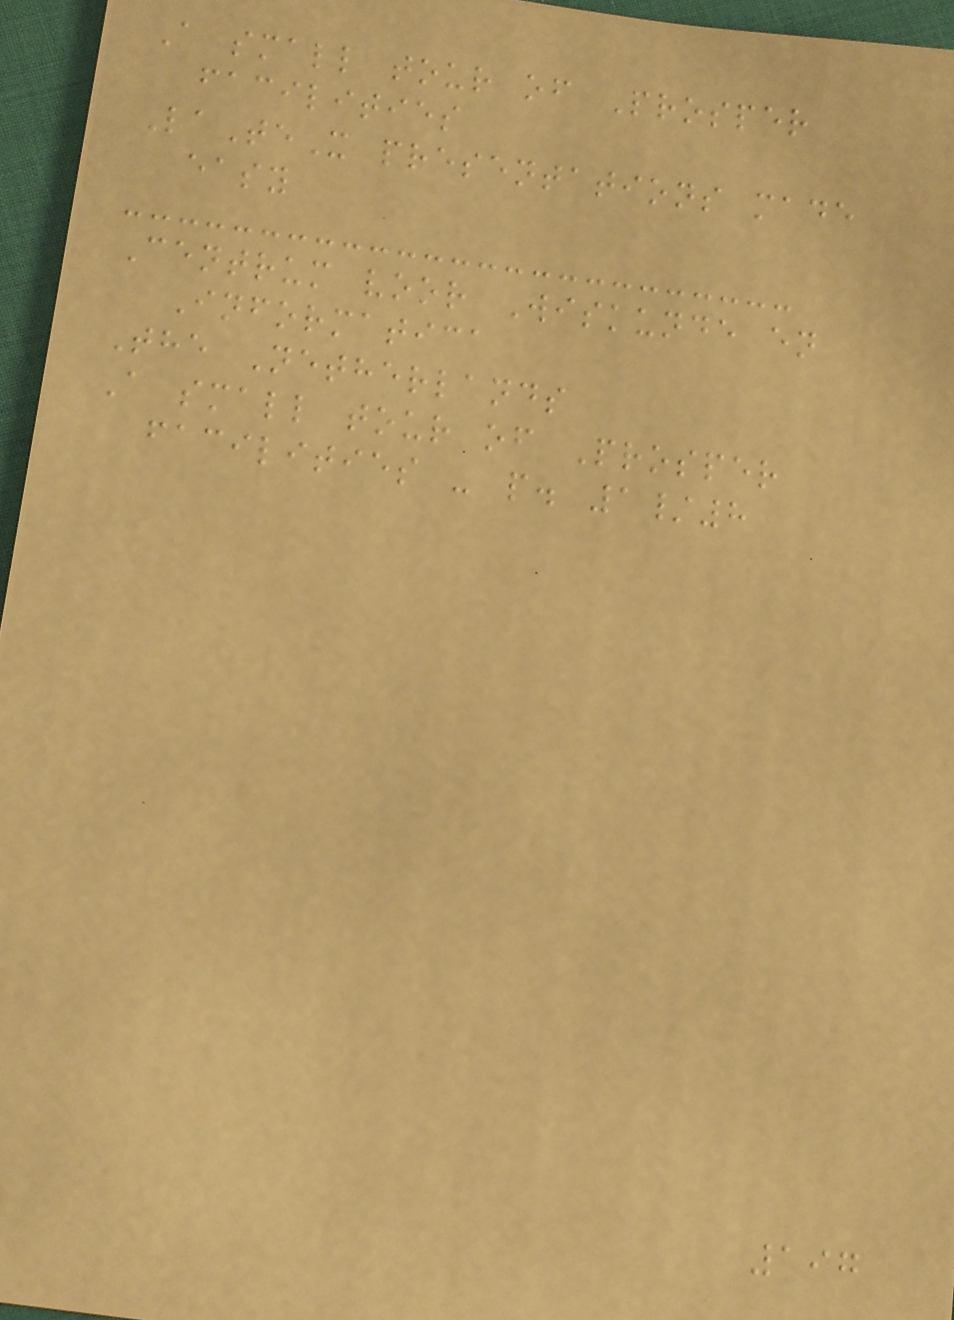A small tour of Prosper
facilities
LaTeX presentations made
easy
Centrum voor Wiskunde en
Informatica
The Netherlands
A small tour of Prosper
facilities - p. 1/8
197
